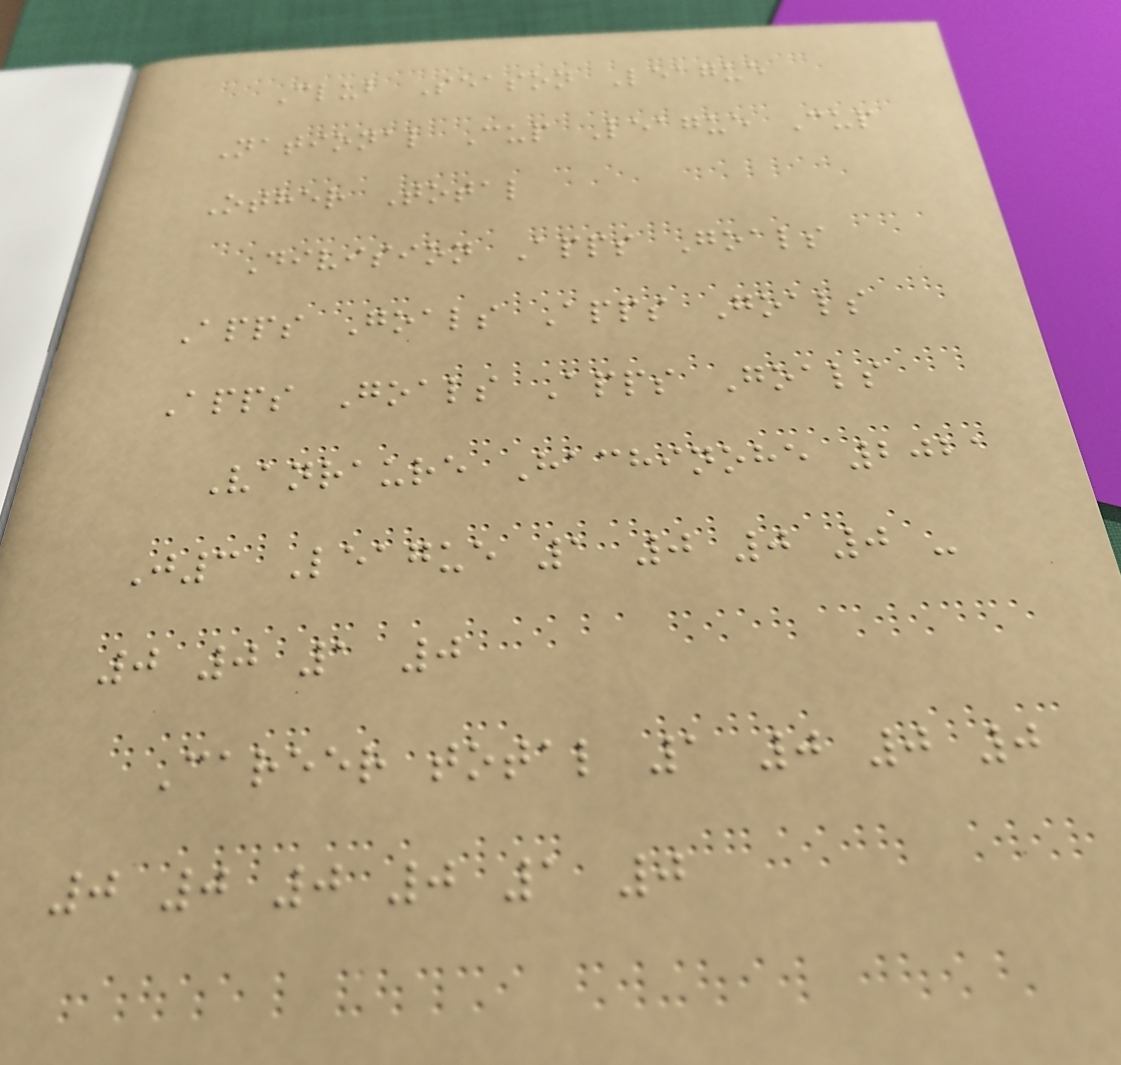Club Season League
National Cup League Cup
Other Total
Division Apps Goals
Apps Goals Apps Goals
Apps Goals Apps Goals
Vanraure Hachinohe 2021
J3 League 1 0 0 0 -
0 0 1 0
Career total 1 0 0 0
0 0 0 0 1 0
